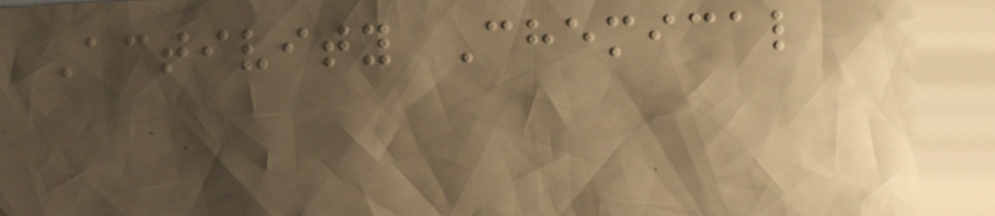Activity Chemical
